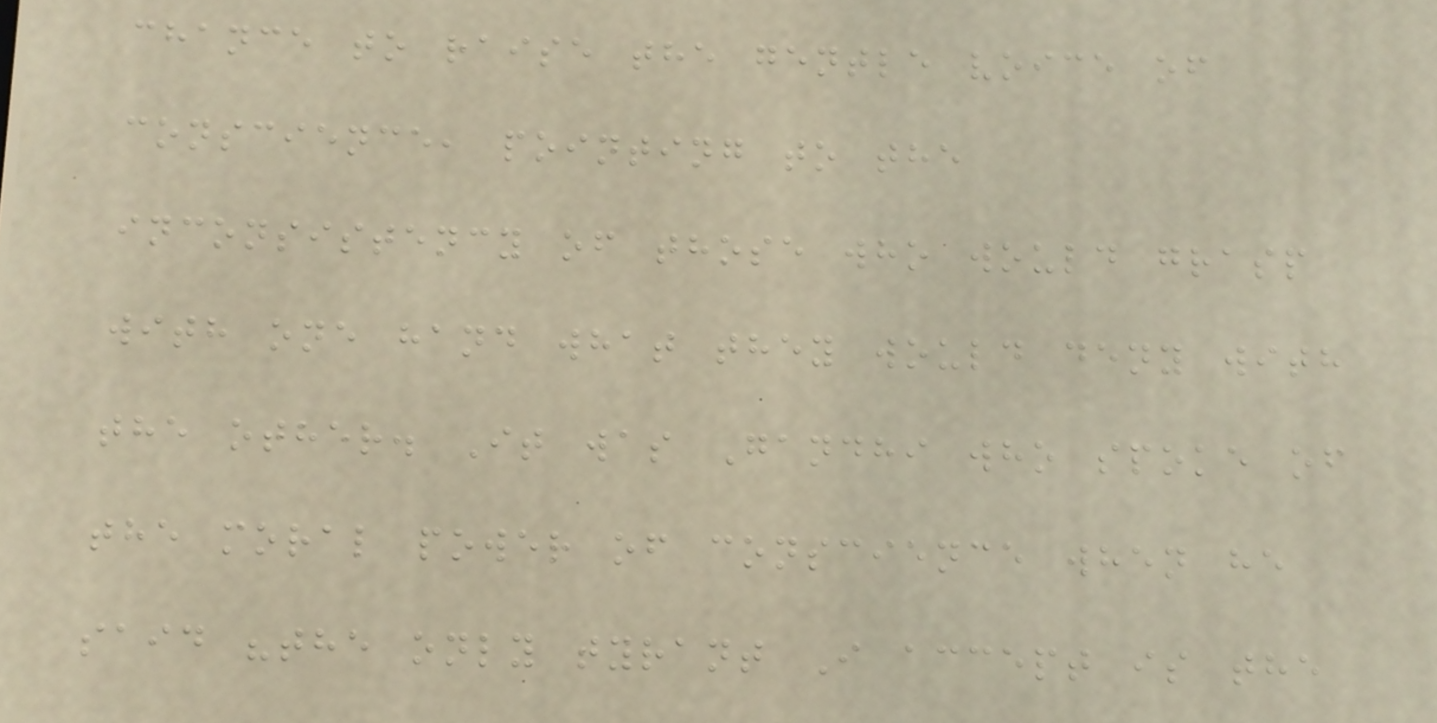chance to raise the gentle voice of
conscience, pointing to the
inconsistency of those who would grasp
with one hand what they would deny with
the other. It was Gandhi who spoke of
the moral power of conscience when he
said "the only tyrant I accept is the
